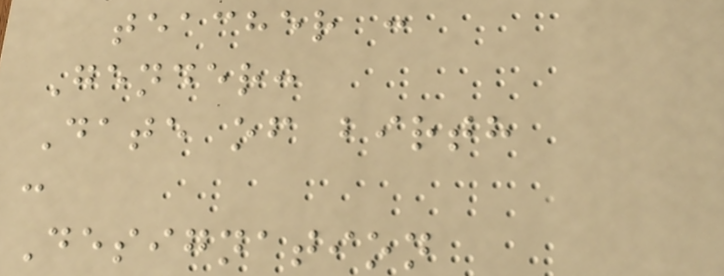teacher :
Gender:
Date of birth
:
Designation
